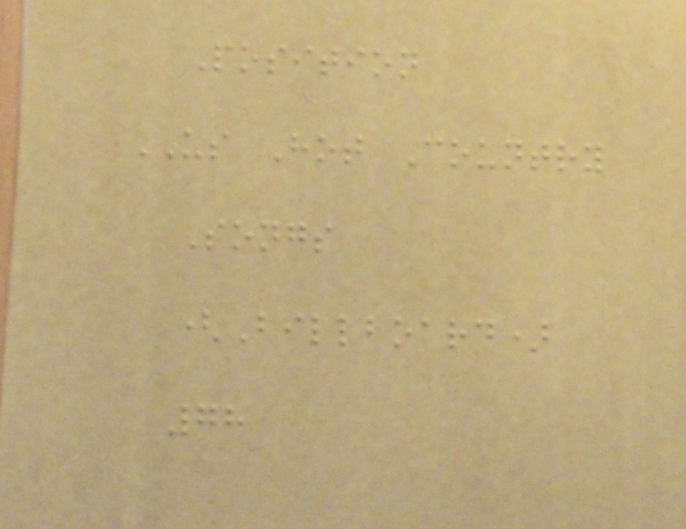Position
US Hot Country
Songs
(Billboard)
78
